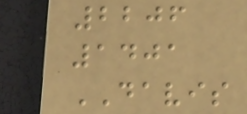2206
1401
DAVIS
